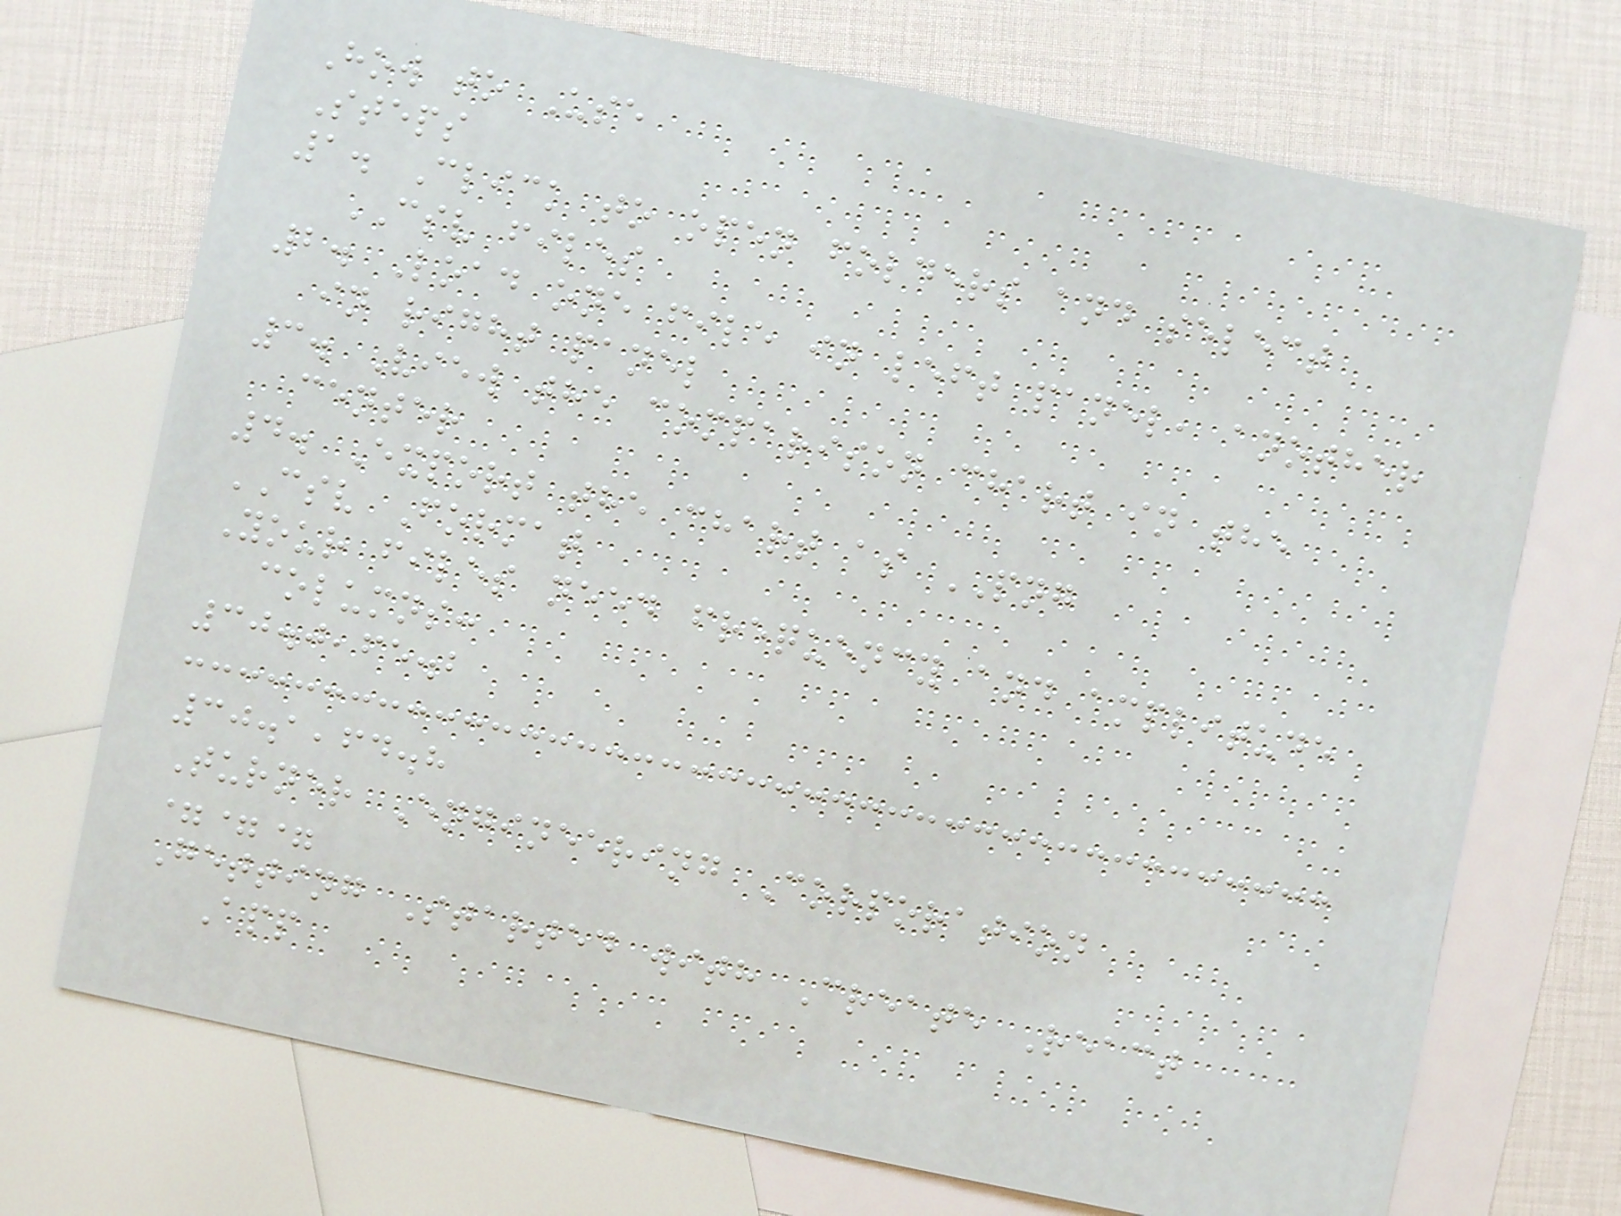How to Use
Steps
1. Click to open folders and select
CSV files
2. Load one file in left panel, another
in right panel
3. View the comparison chart in the
center
4. Export the chart as PNG
CSV Format
Your files need frequency and amplitude
columns:
30.0,65.2
30.1,64.8
Turner Engineering Corporation
===
Getting Started with Create React
App
